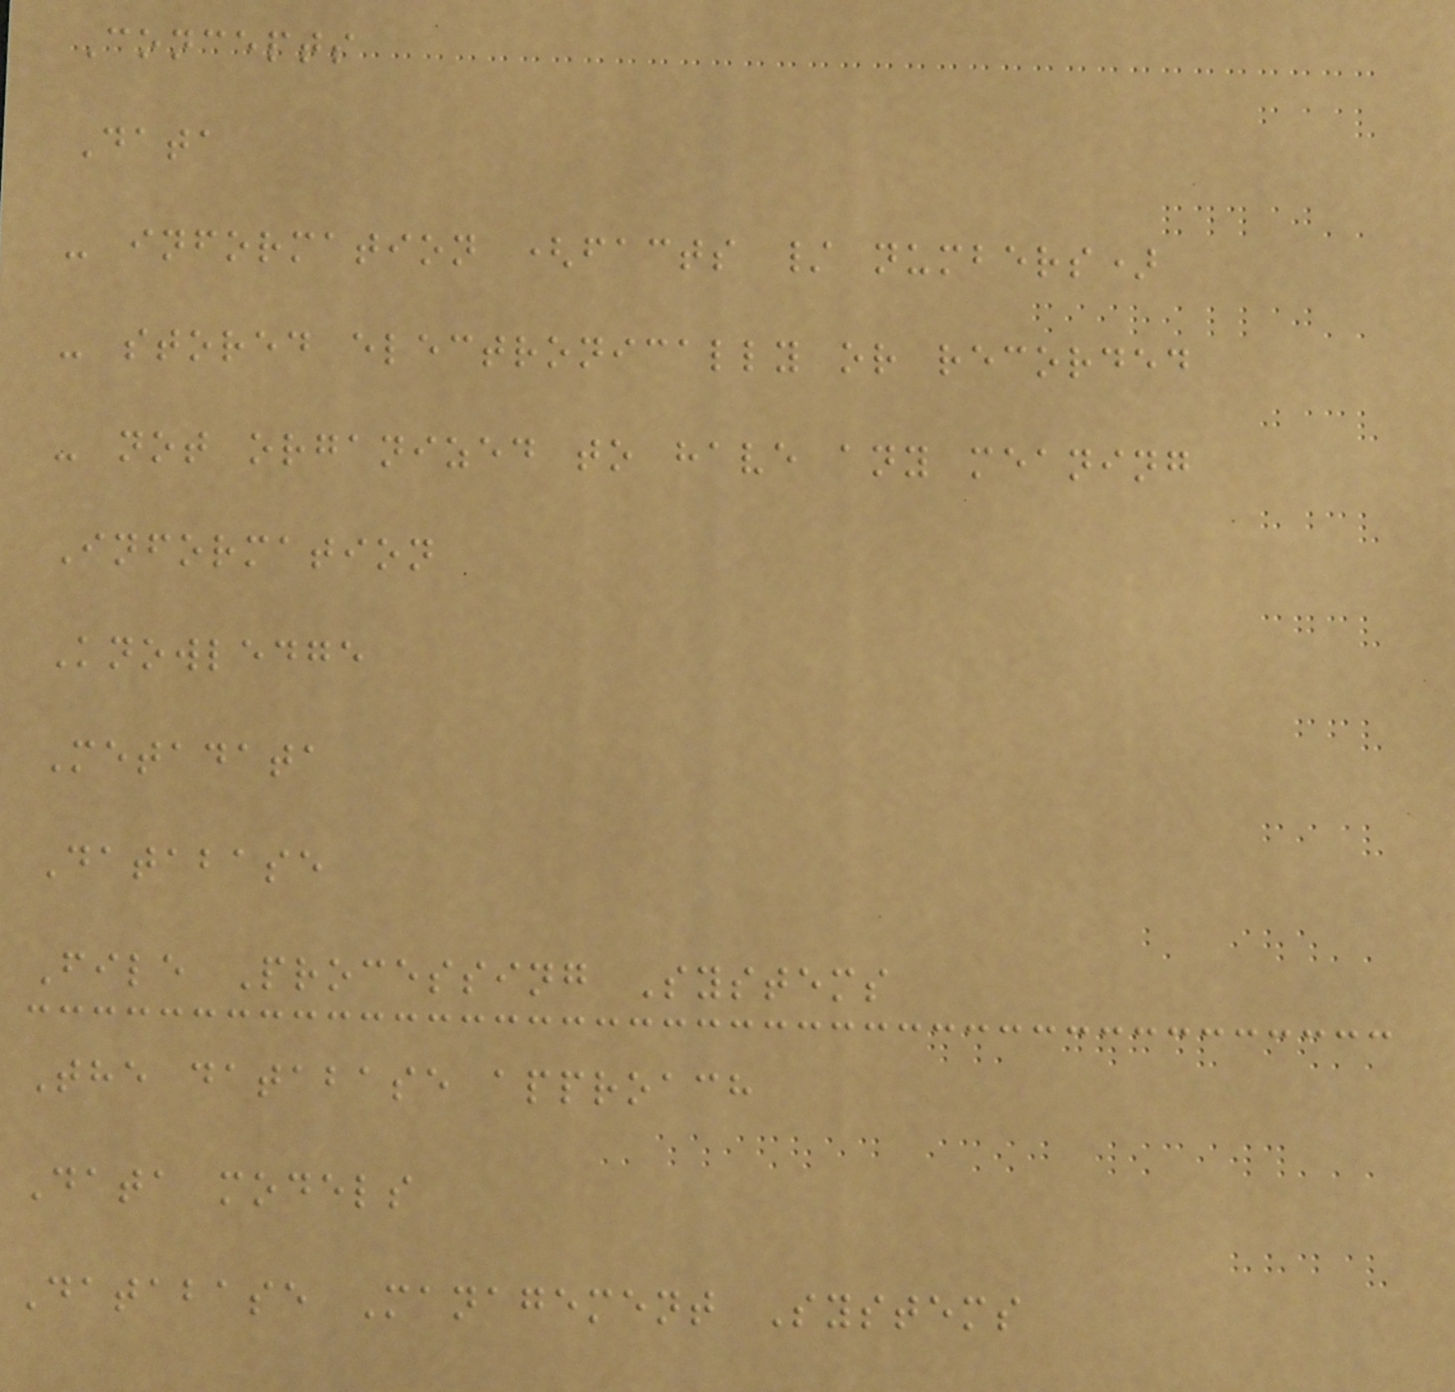Concepts
Data
- information (facts / numbers)
- stored electronically or recorded
- not organized to have any meaning
Information
Knowledge
Metadata
Database
File Processing Systems
The database approach
Data models
Database Management Systems
